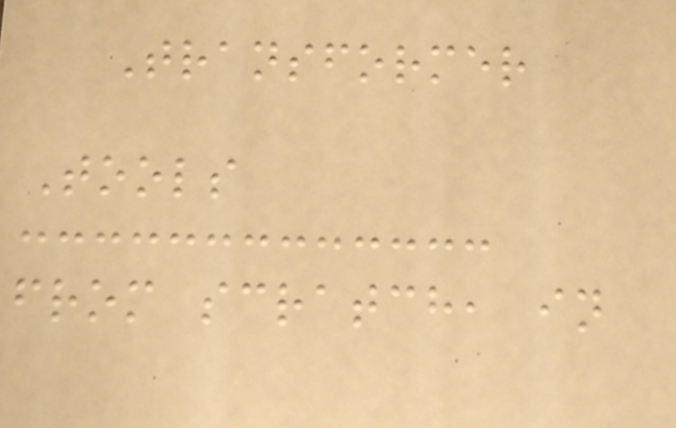Transformer
Tools
from scratch, in
